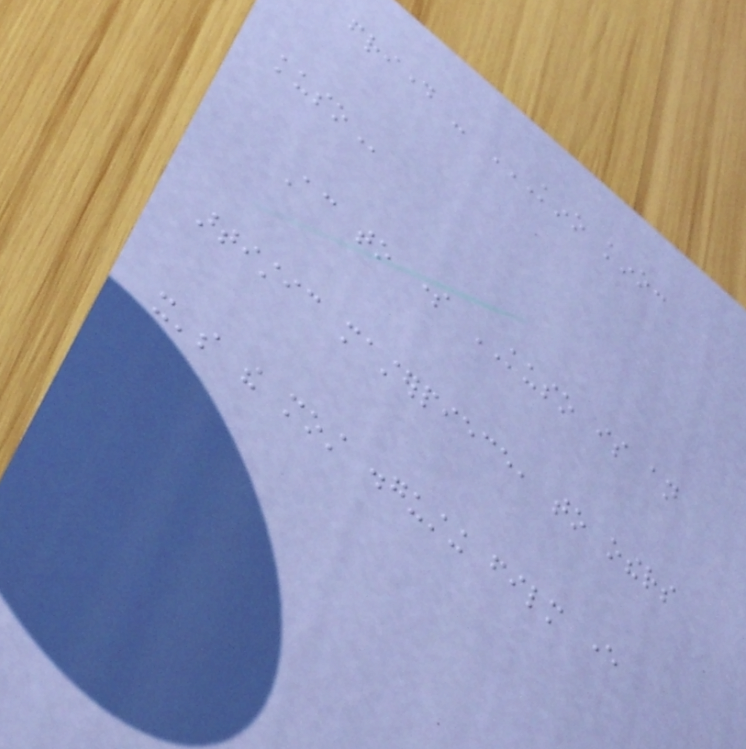friday - KINO KINO:
KUSO
According to some KUSO is an
artistic masterpiece, to others
it's the most disgusting film ever
